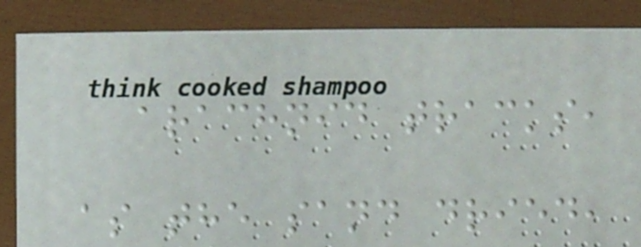arachnid tracks,
as the sand dried,
